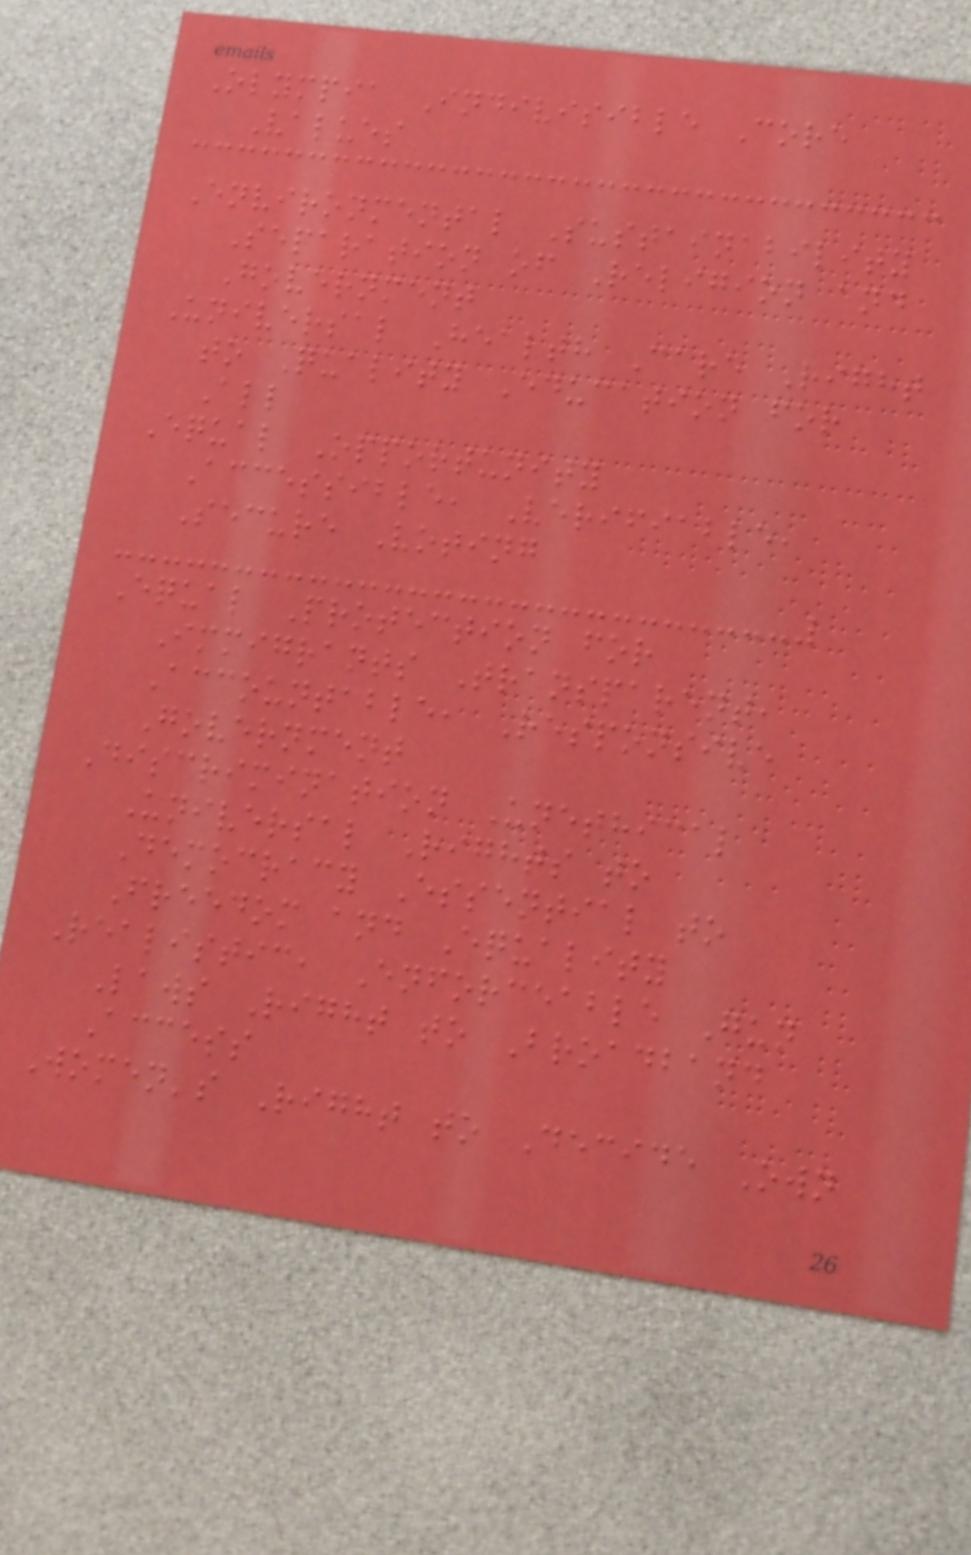Olympia Indivisible Core
Values
Environmental Sustainability
Separation of Religion and
Government
Universal Health Care Right
to Quality Education for
All
Equal Opportunity
Accessible, Verifiable,
Secure Voting
Equal Protection for
Immigrants Transparent,
Accountable, Responsive
Government
Discrimination Unethical
Universal Rights to
Democracy Essential to
Freedom and Equality
Realistic, Enforceable Gun
Laws Right to Broadband
Access
Women's Right to Decide Own
